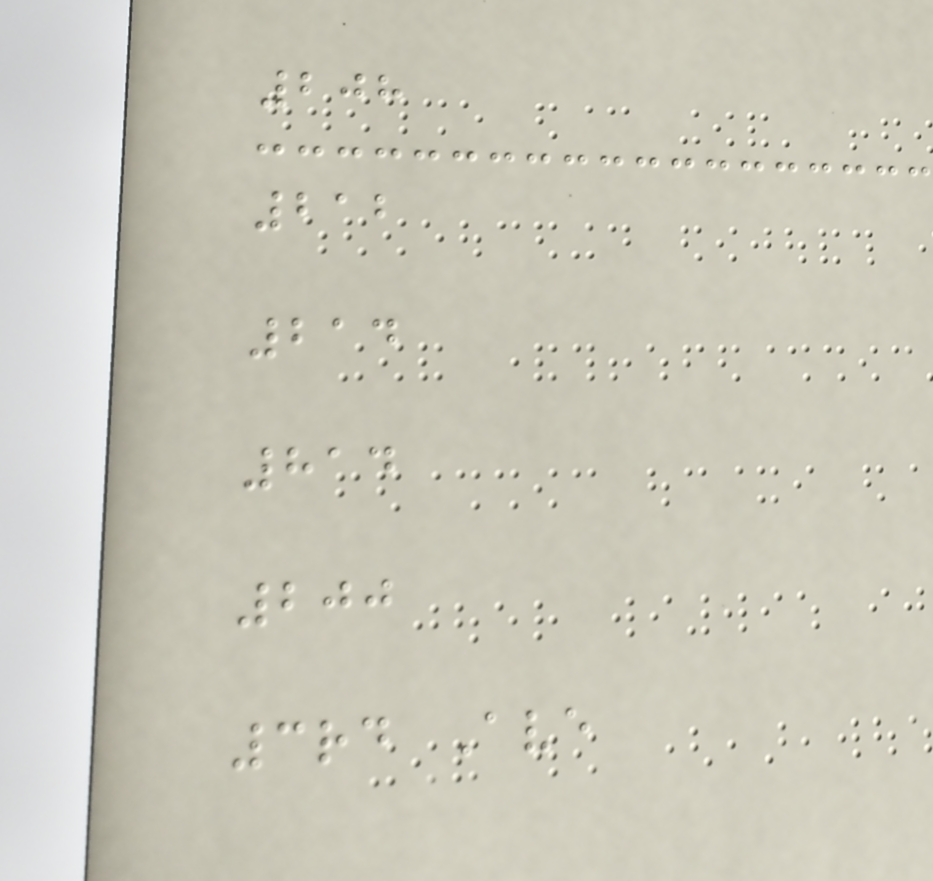208
212
214
814
200
3rd Ave
